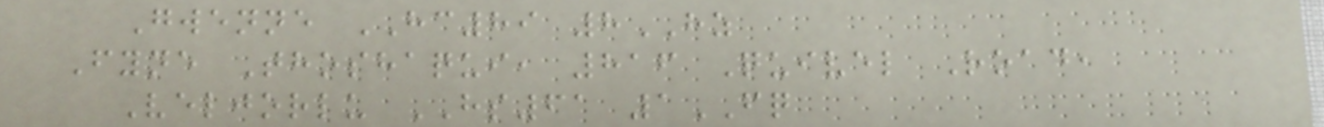Gwenne HC89 8HZ
Fyne Thoshaqui, 816 Quivel Road,
Veljorlu HS61 1FQ
